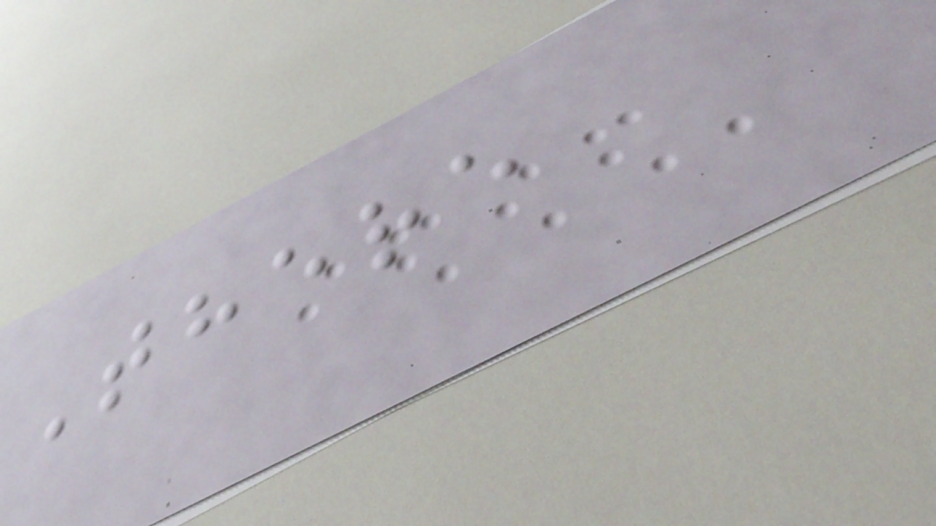There
